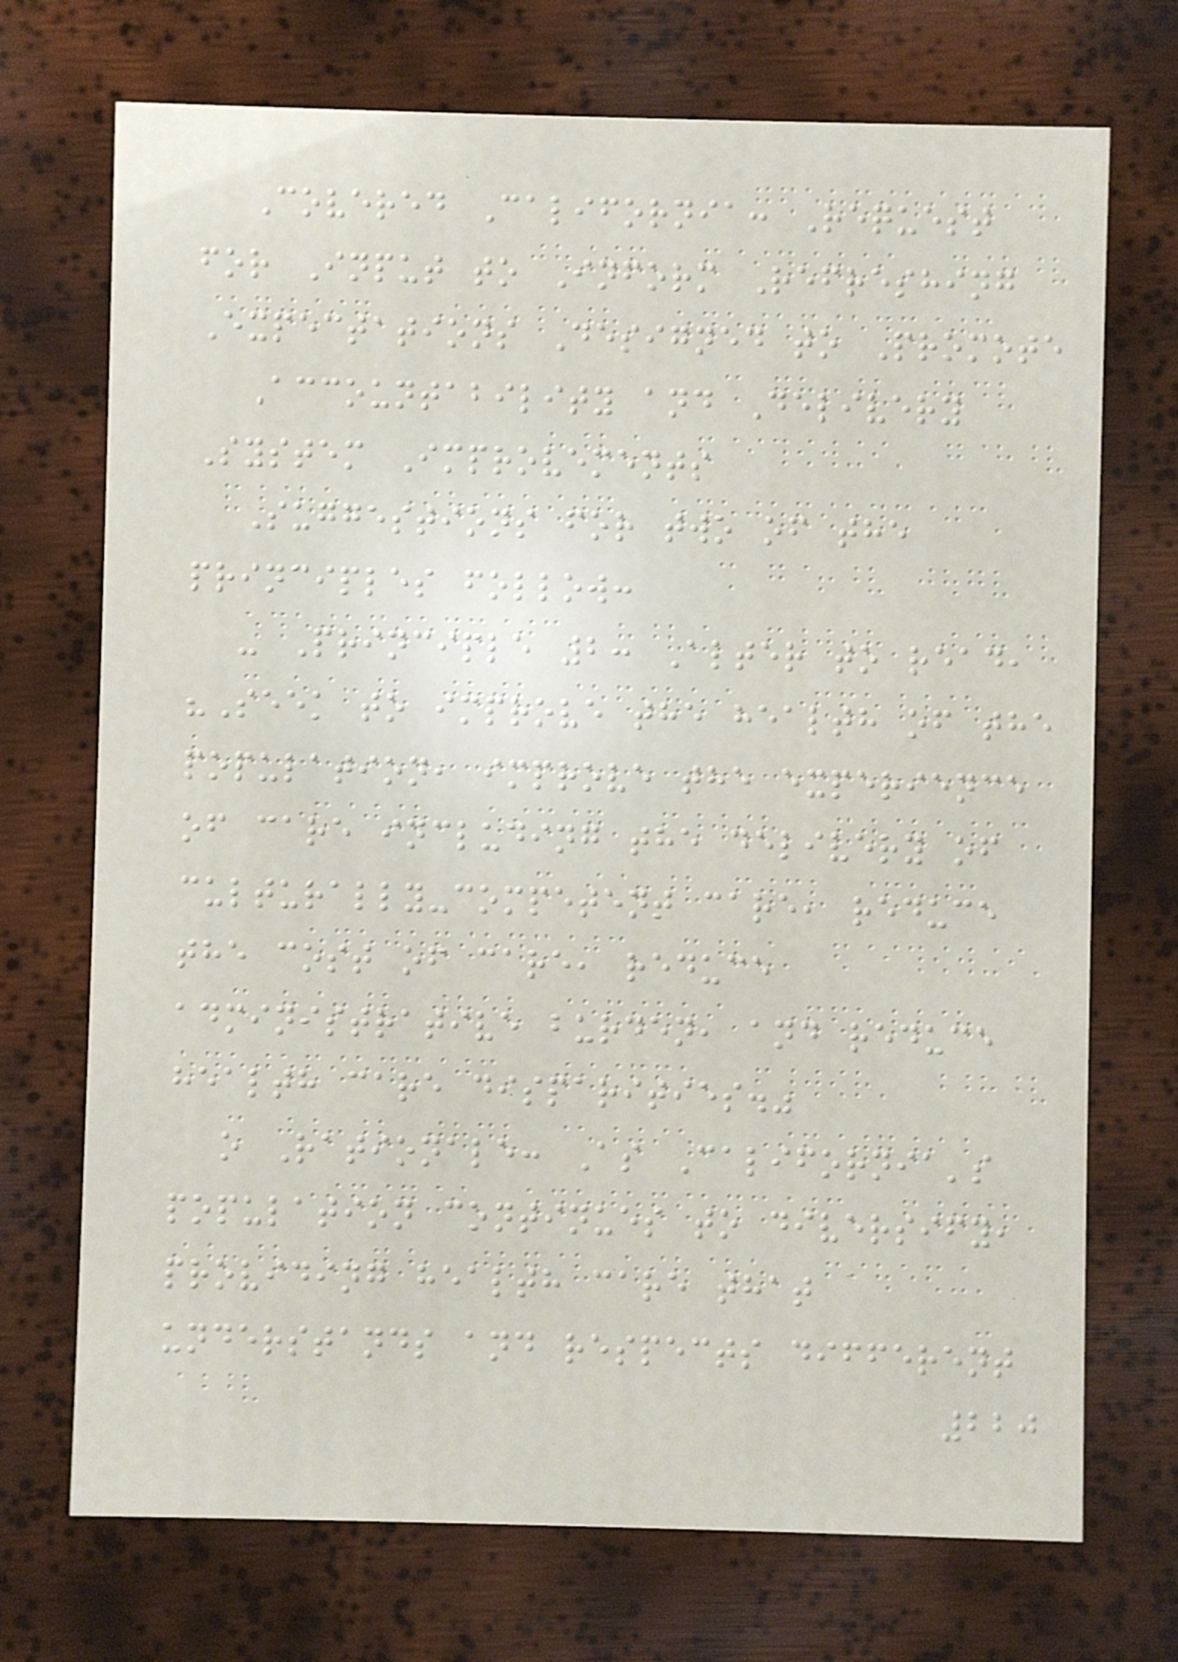Covered California: Request
for Input to Inform Refreshing
Expectations Designed to Promote
Accountability and Delivery
System Improvements
Suggestions for two of the
principles follow:
- Principle 2: Alter to read,
"Seek to improve the health of the
population, improve the experience
of care including the delivery of
culturally-competent care, reduce
the cost of care, reduce
administrative burden, and reduce
health care disparities."
o Rationale: As California's
population continues to diversify,
providing health care that
understands and respects different
220
